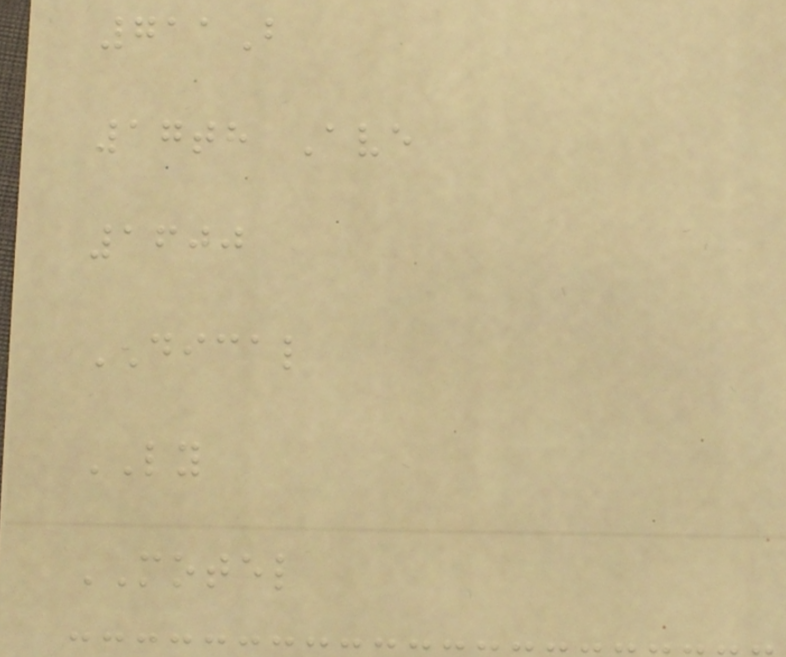711B
17th Ave
1600
DICAL
LY
MOTEL
